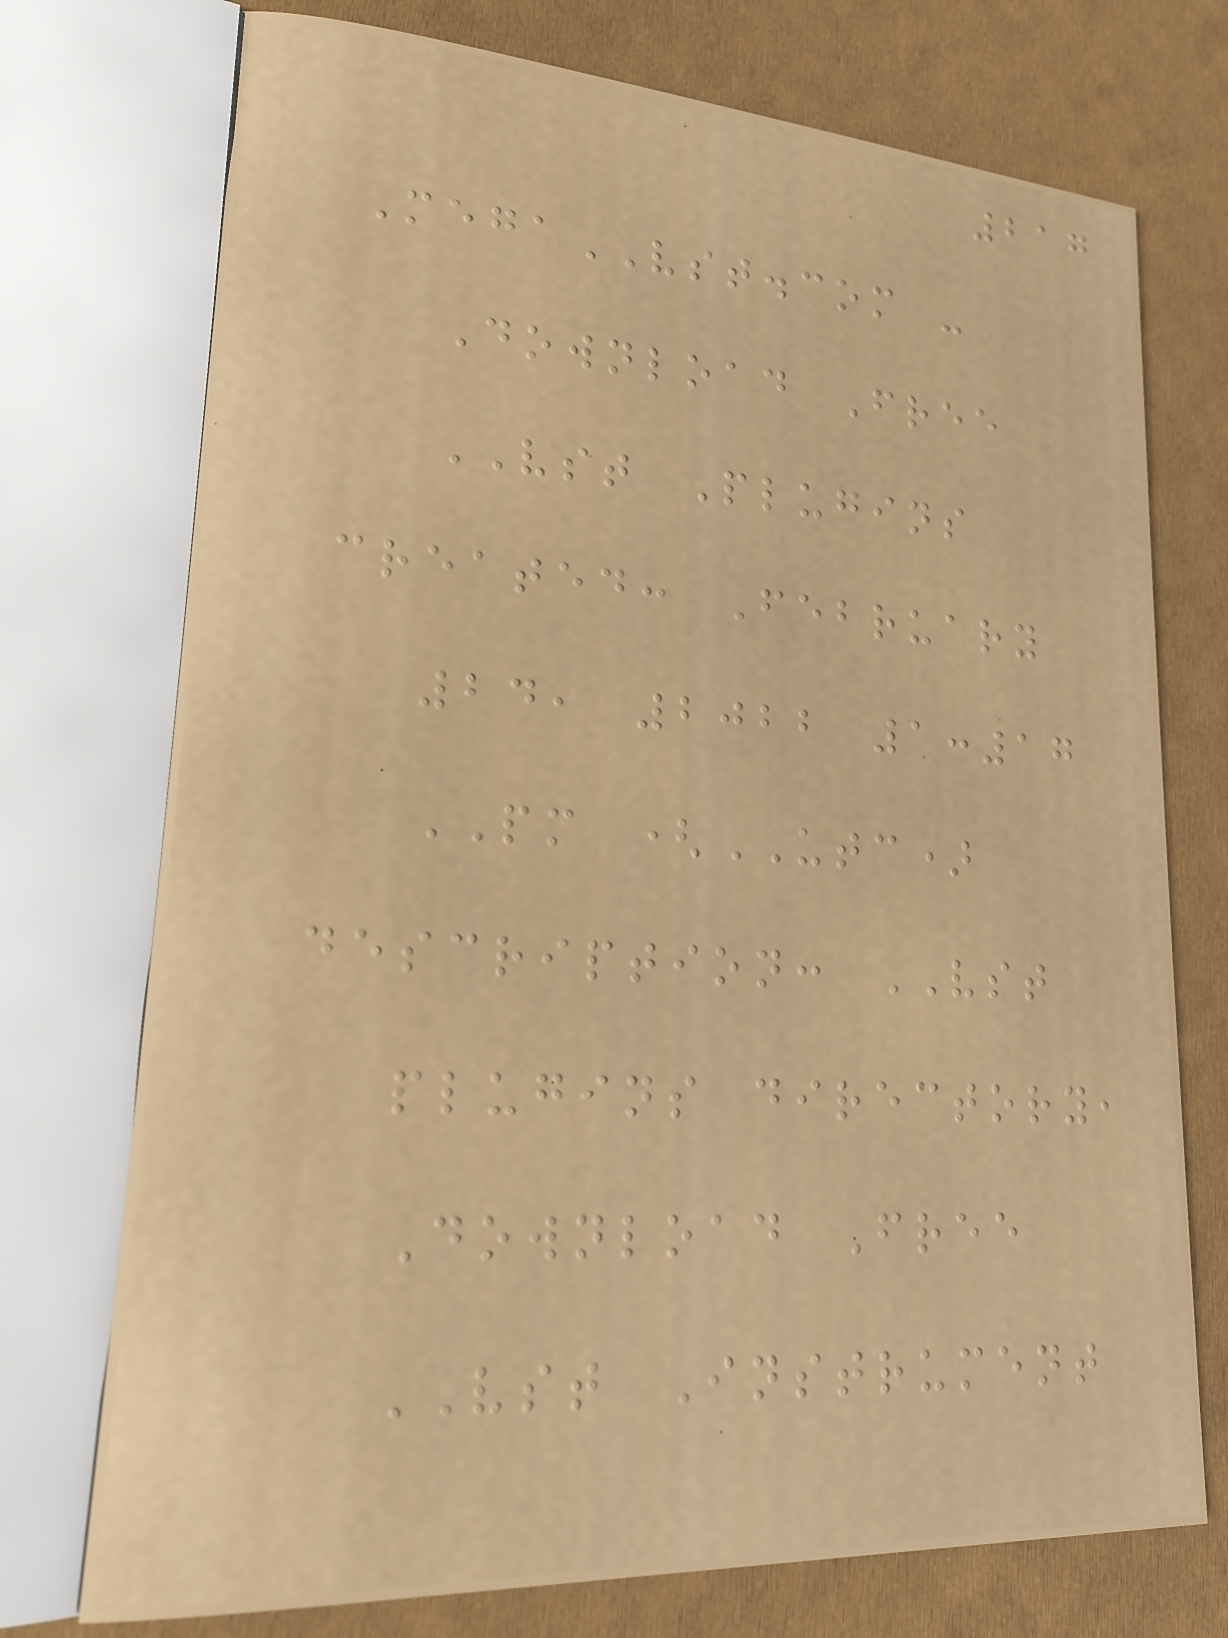217
MegaVST.com -
Download Free
VST Plugins
created: February
24, 2022 1:17
PM (UTC)
description: VST
plugins directory,
Download Free
VST Instrument
